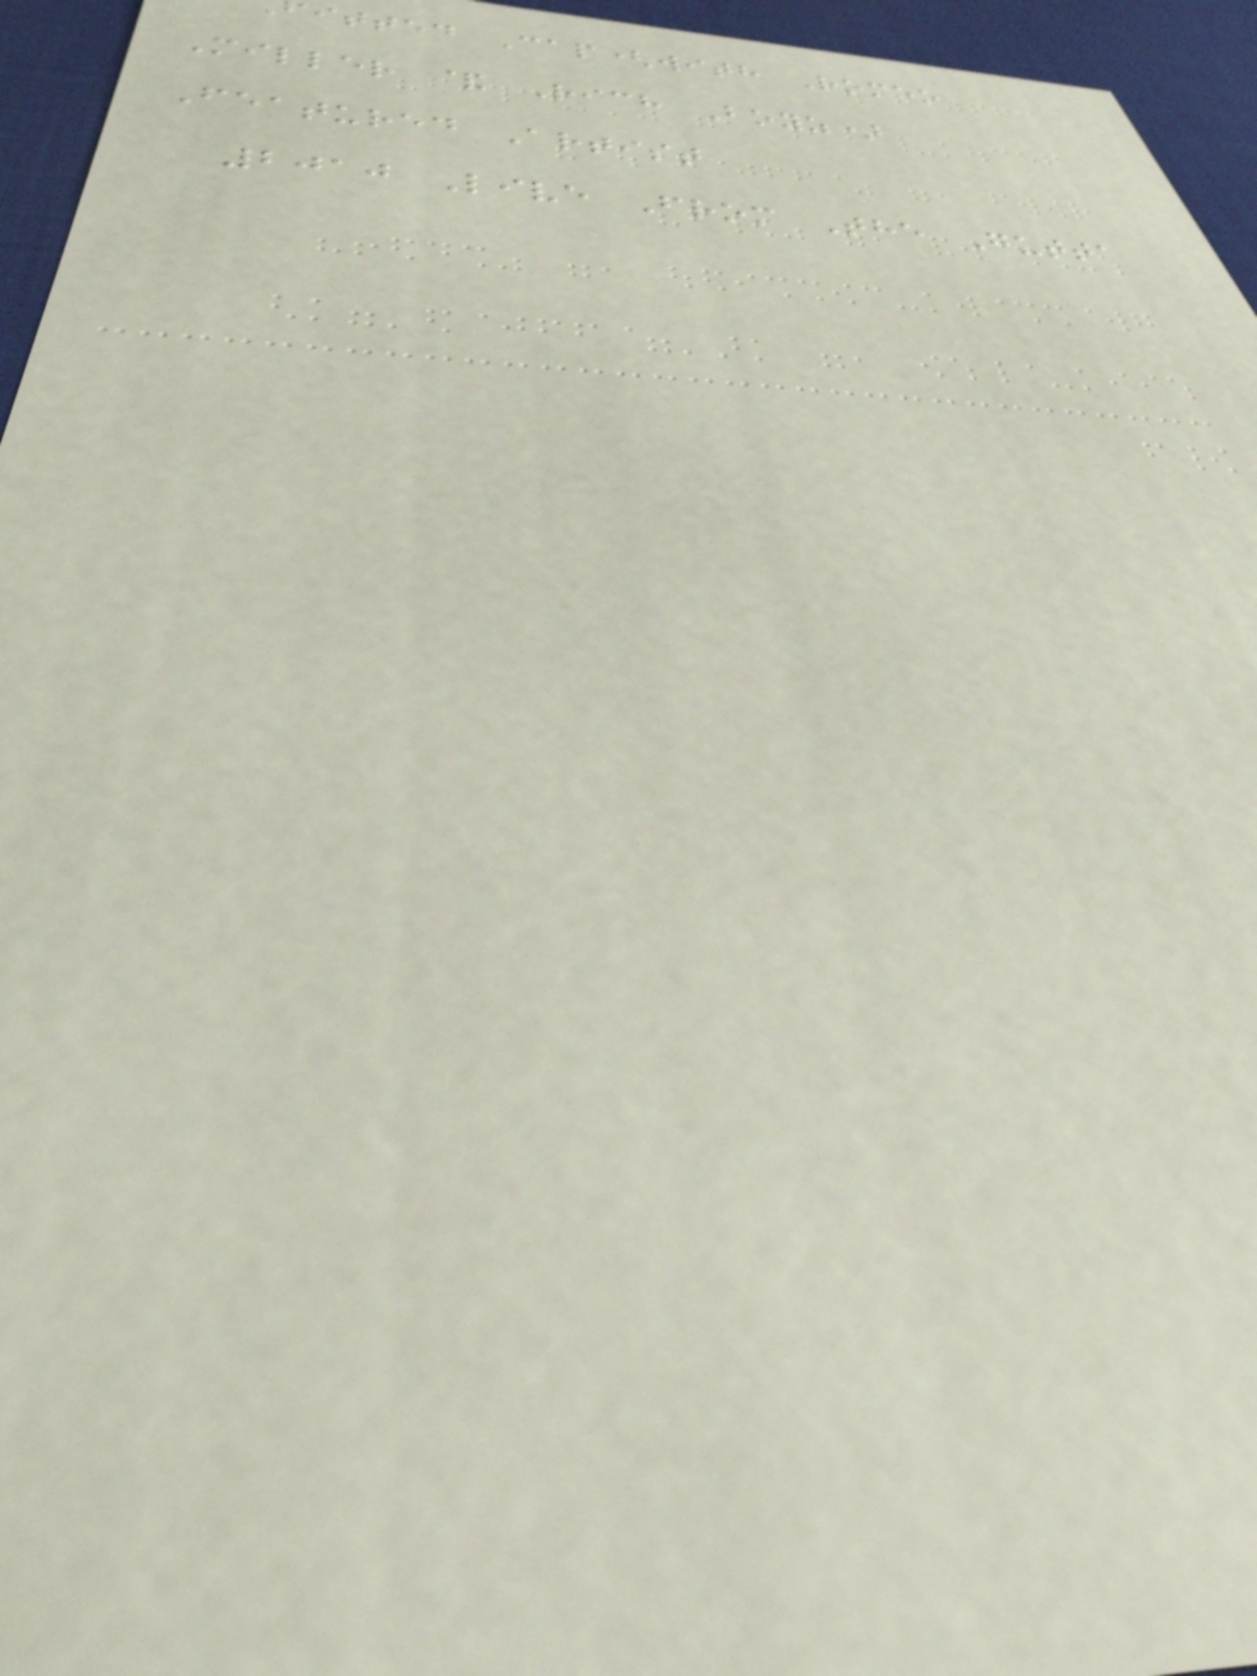itted Cap(with Romeo
Miller & Rich Boyz)
Featured Artist
2010 Live From The Gutta
